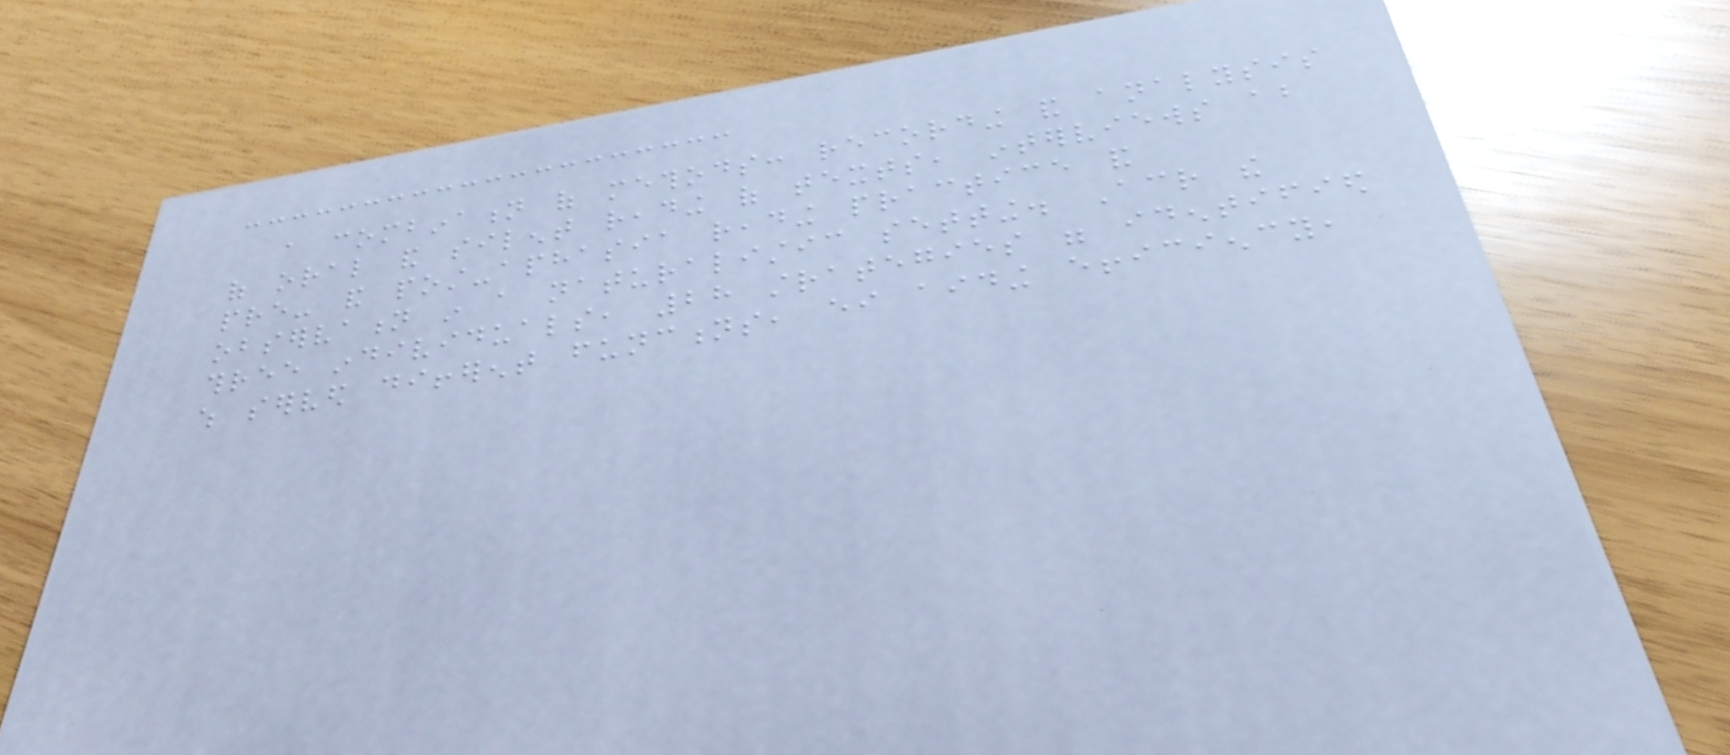a combination of methods: recording and analysis
of oral and silent reading of texts, interviews about
pre- and post-aphasia reading practice and
observation in a naturalistic setting. Across the
three individuals, 28 strategies were identified
which served different functions, either aiding efficiency,
